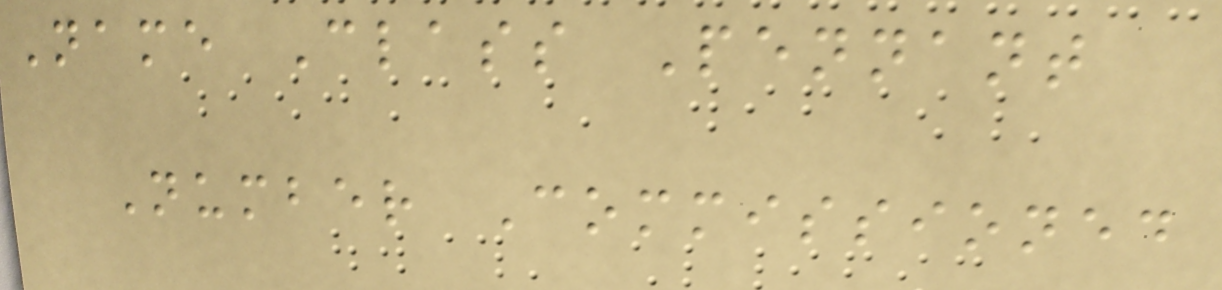Name Class Pennant
Number Commissioned
